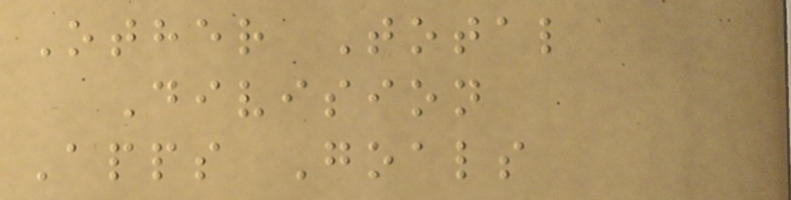Other Total
Division
Apps Goals
